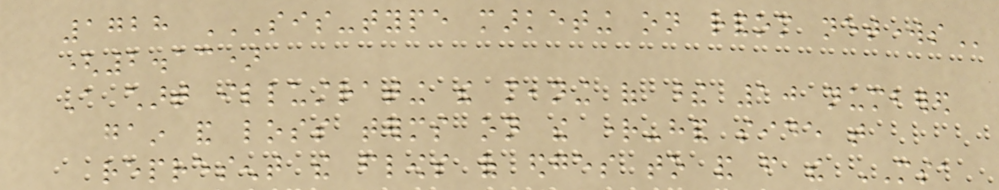1728 SIS-TYPE MARKETING ON RANDOM NETWORKS
(2.13)
A chart illustrating the meaning of these 10 numbered
gain and loss terms on the right-hand side that
represent the flows of edges to and from the MSA
